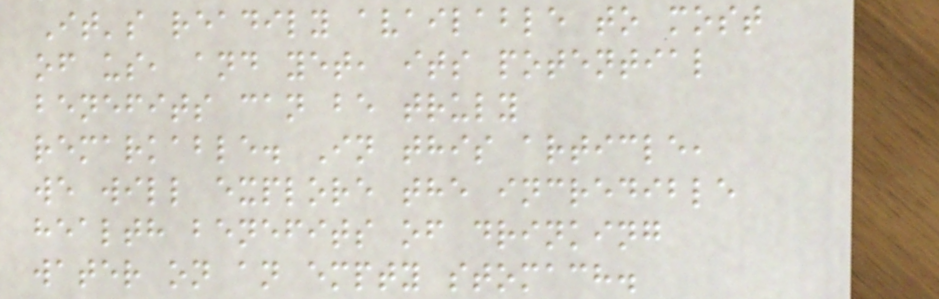It's readily available to most
of us, and yet, its potential
benefits can be truly
remarkable. In this article,
we will explore the incredible
health benefits of drinking
water on an empty stomach.
